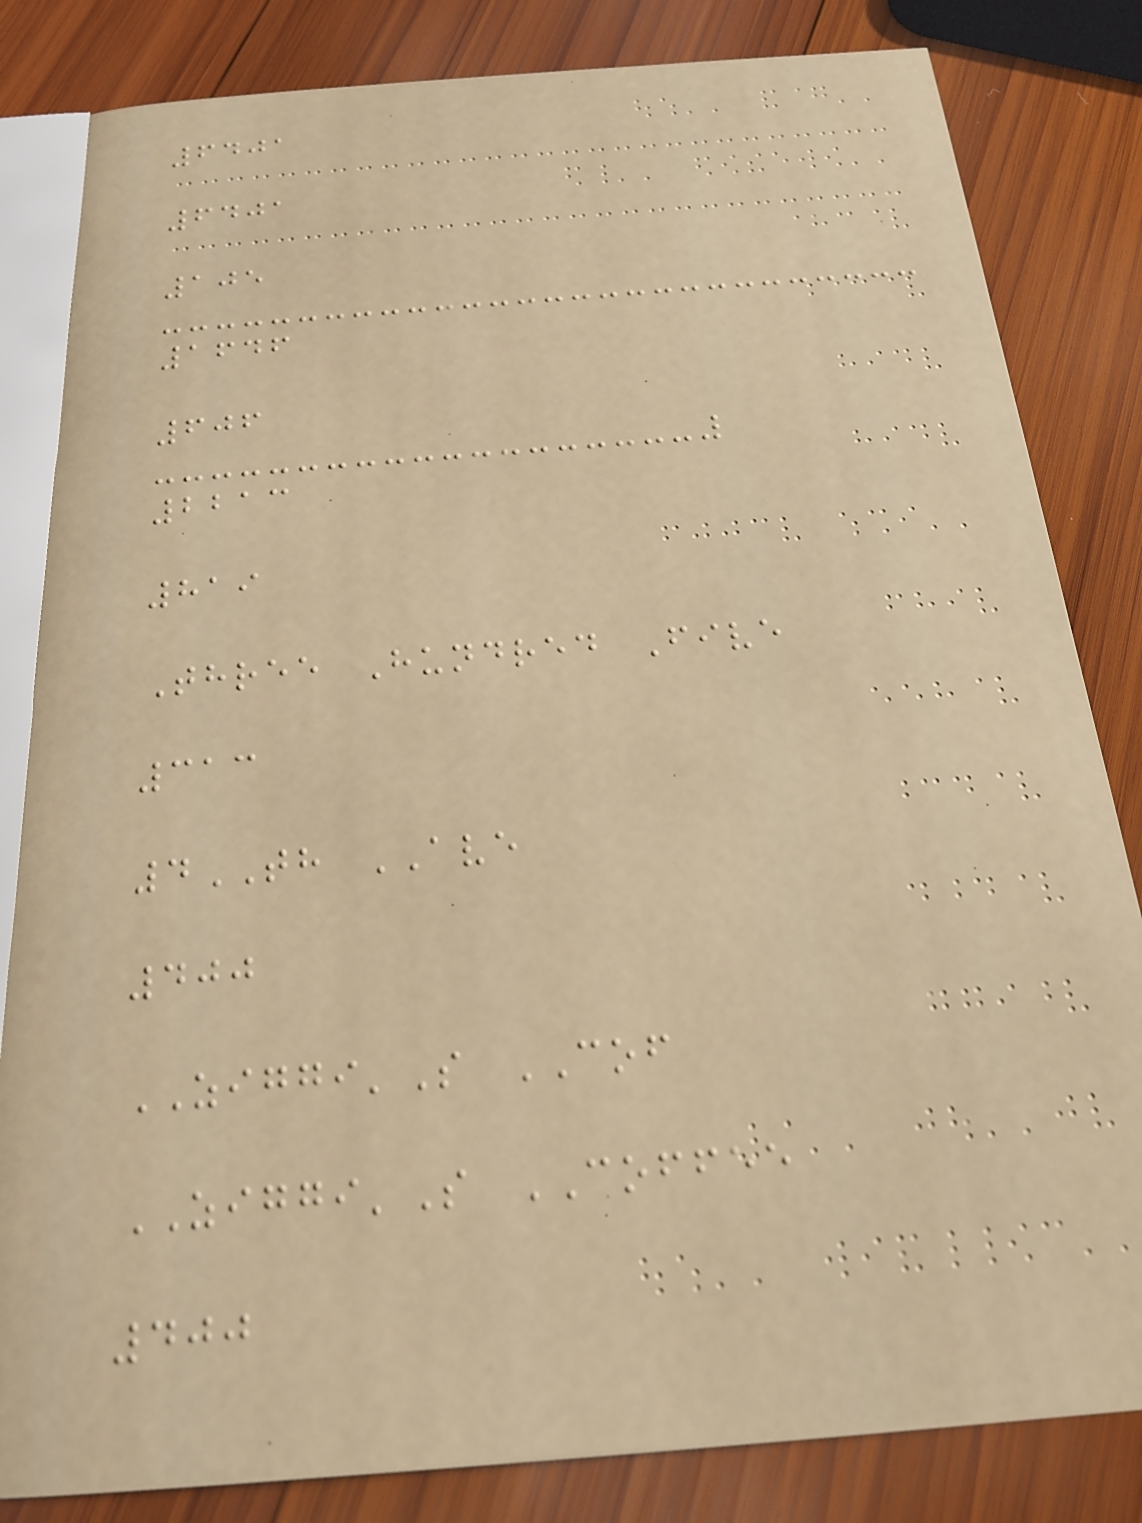6401
6401
105
1646
606
2213
819
Three Hundred Five
313
4TH AVE
400
ZIGGI'S COF
ZIGGI'S COFFEE
400
